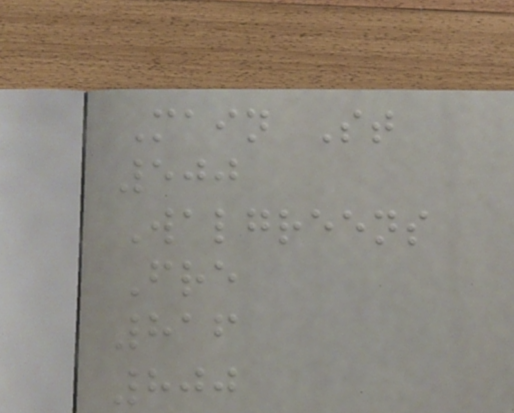Main St
500
Walgreens
Fre
816
800
